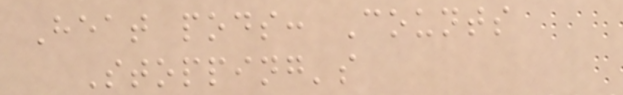Heat pods: Counts
Stopping's
